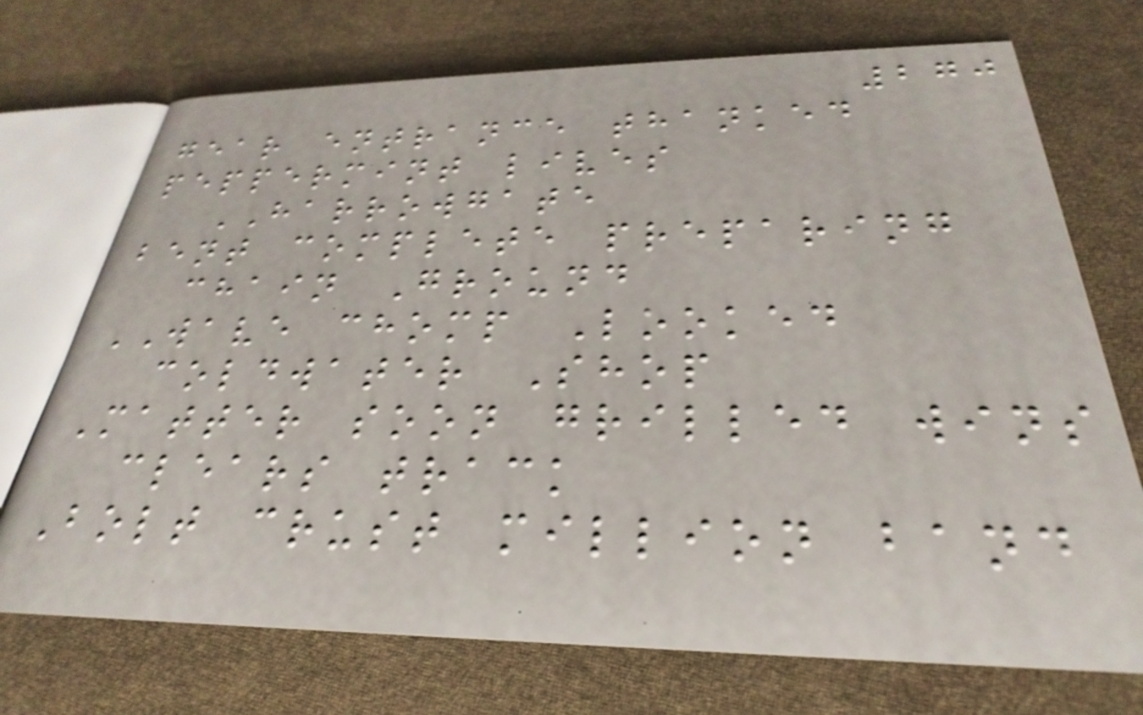270
gear entrance thanked
peppermint lives
HARROWGATE
bent complete preparing
chain Ground
WAVE chomp Looked
coldwater Shop
Matter soon grilled wins
clears track
Bolt crust million band
